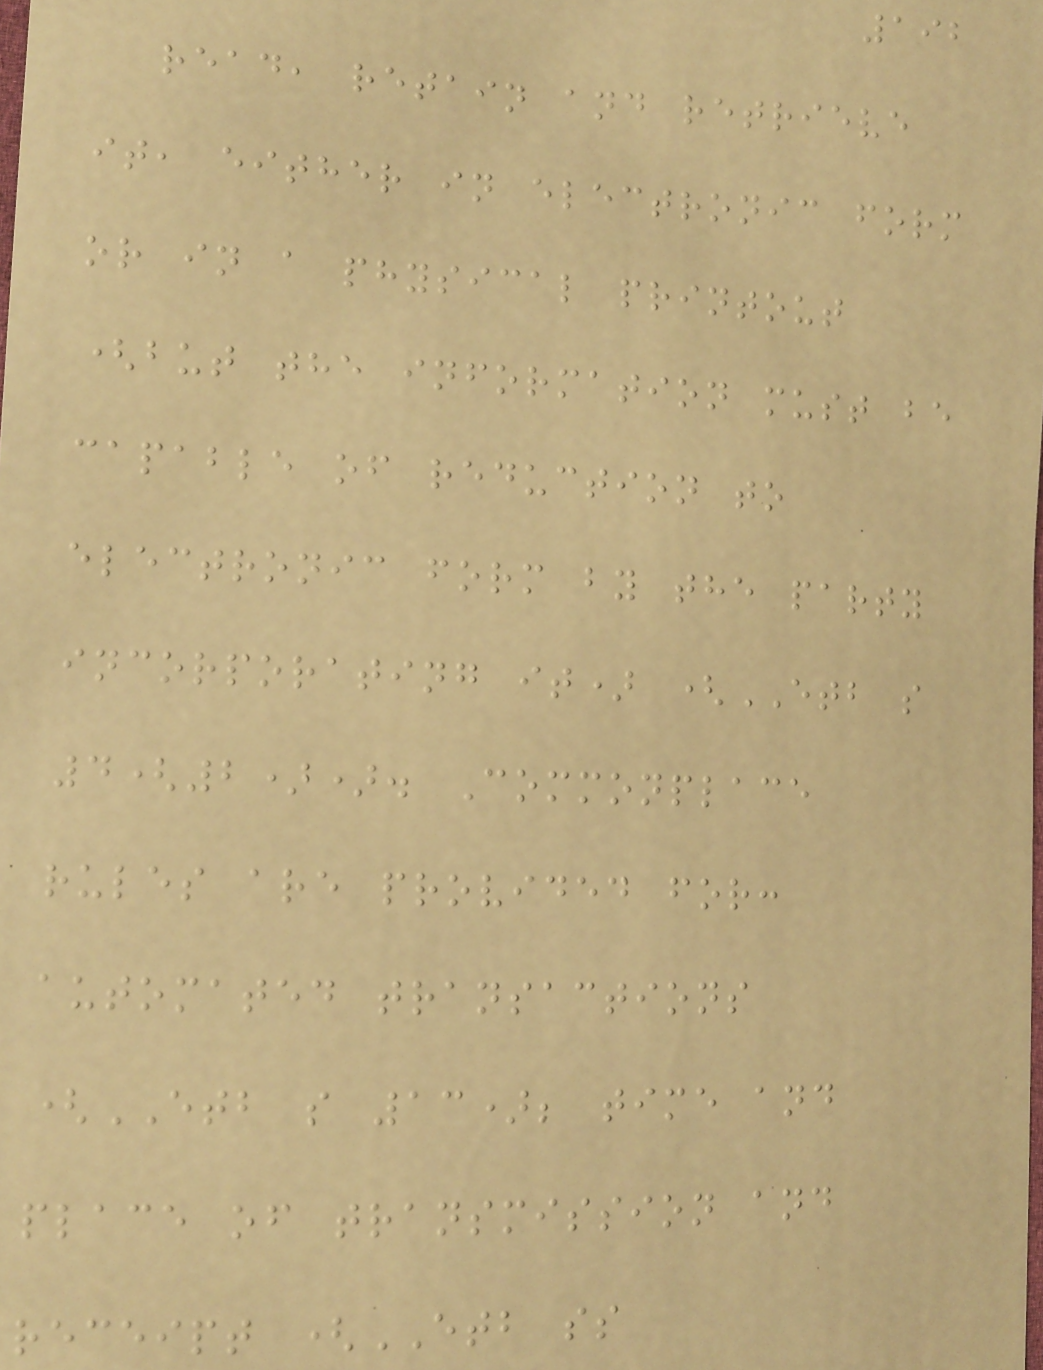192
read, retain and retrieve
it, either in electronic form
or in a physical printout
(but the information must be
capable of reduction to
electronic form by the party
incorporating it) (ETB s
4(2)). Commonplace
rules are provided for:
automated transactions
(ETB s 13); time and
place of transmission and
receipt (ETB ss
